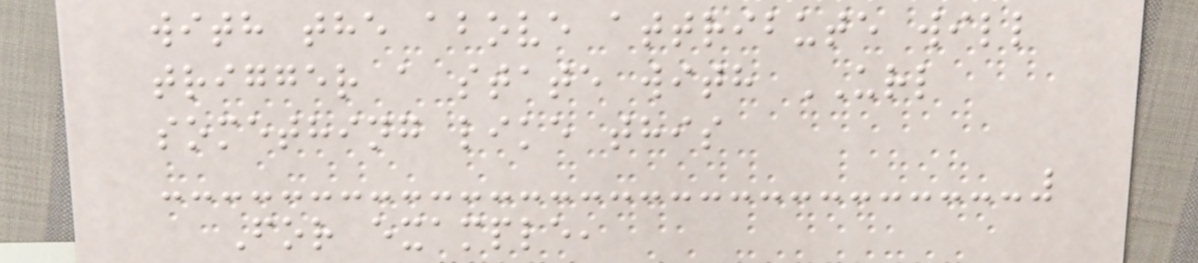with the above attribute will
trigger a state with URL
something like this
For example,
